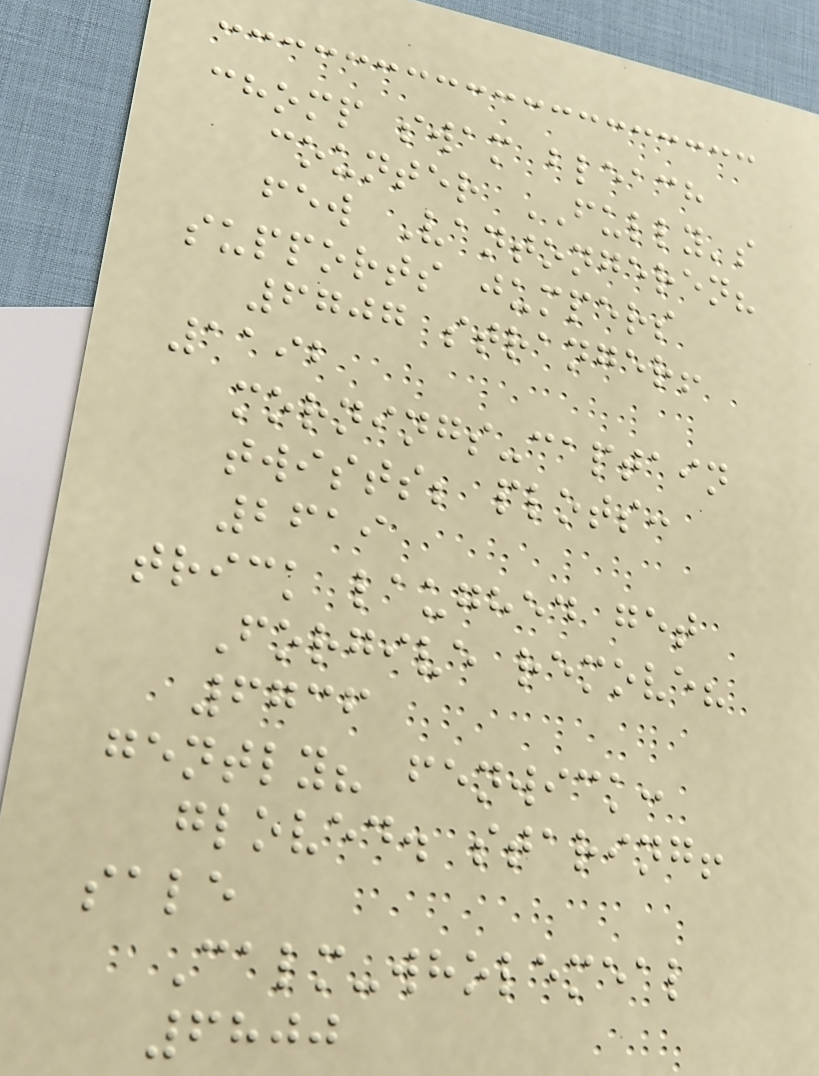chomp swam bleach
counter FULLY's
few Vantongeren?
supports jumpers
6707 stranger!
1192
mornings-captain
twists; plots:
2619
trick laughed get
Forgive remove?
6736
gently? fenwick:
gloved. staring!
sale
Calm-wholemeal
6800
